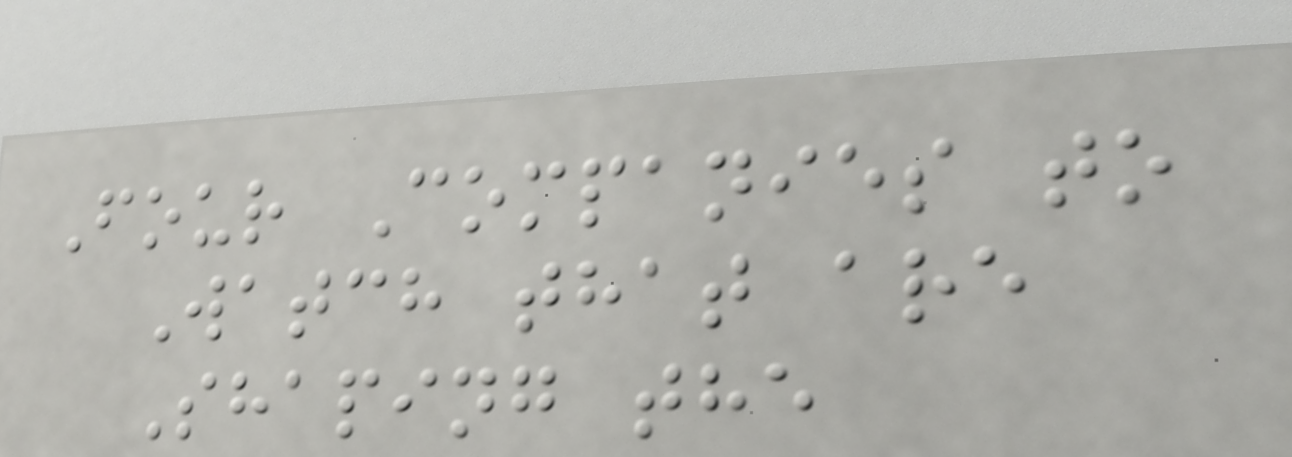Four Companies to
Watch that are
Shaping the
